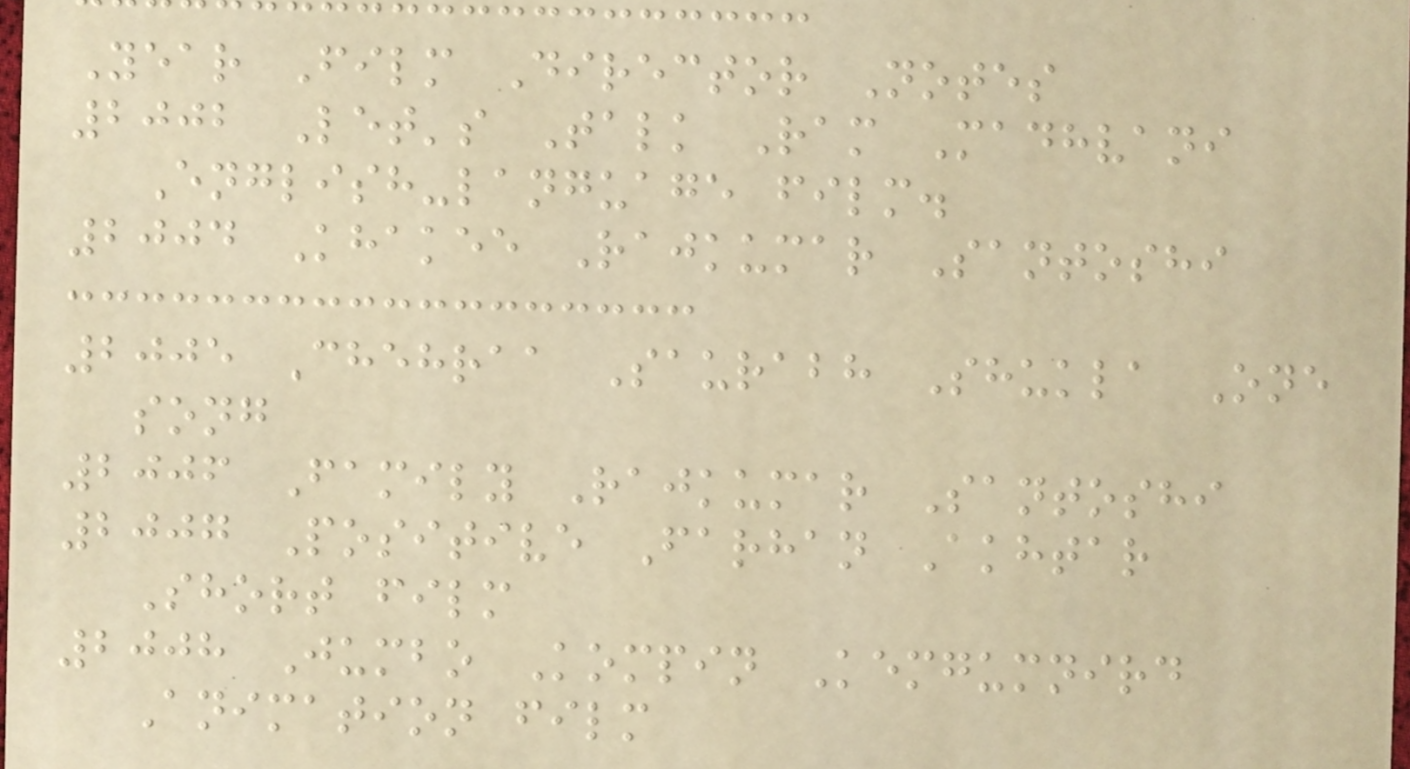Year Film Director Notes
2002 Let's Talk Ram Madhvani
English-language film.
2004 Khakee Rajkumar Santoshi
2005 Chehraa Saurabh Shukla One
song
2006 Family Rajkumar Santoshi
2007 Positive Farhan Akhtar
Short film
2008 Jumbo Kompin Kemgumnird
Animation film
